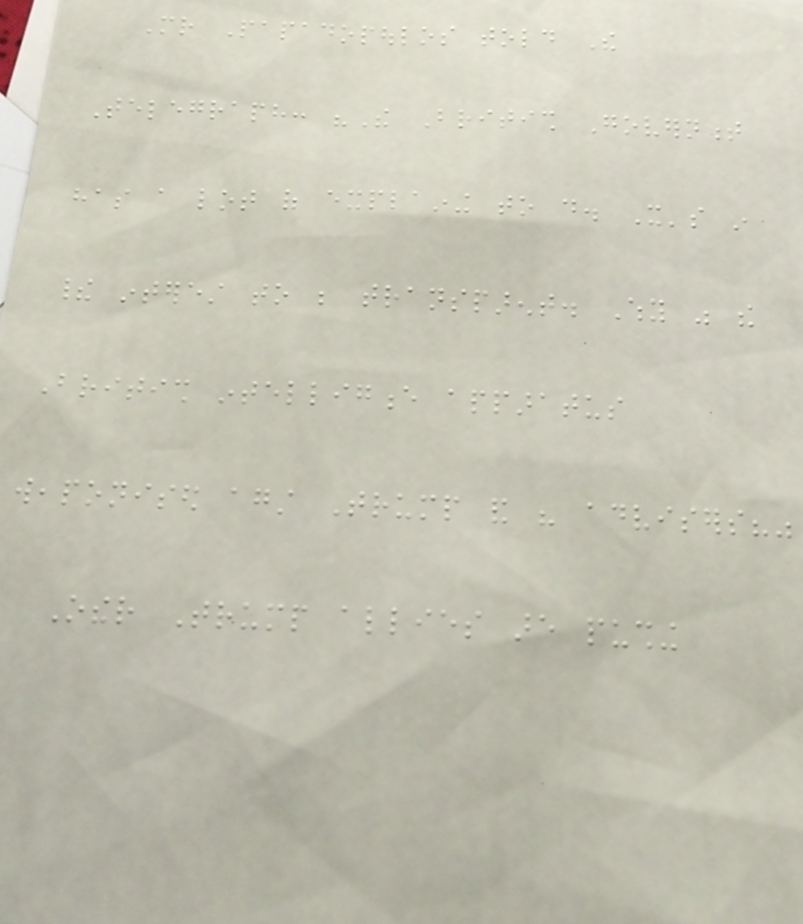Mr Papadopoulos told The
Telegraph: "The British Government
has a lot of explaining to do. It's in
their interest to be transparent. Why was the
British intelligence apparatus
weaponised against Trump and his advisers?"
Other Trump allies are pushing
